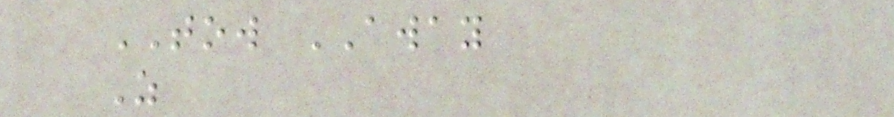TOW AWAY
Z
